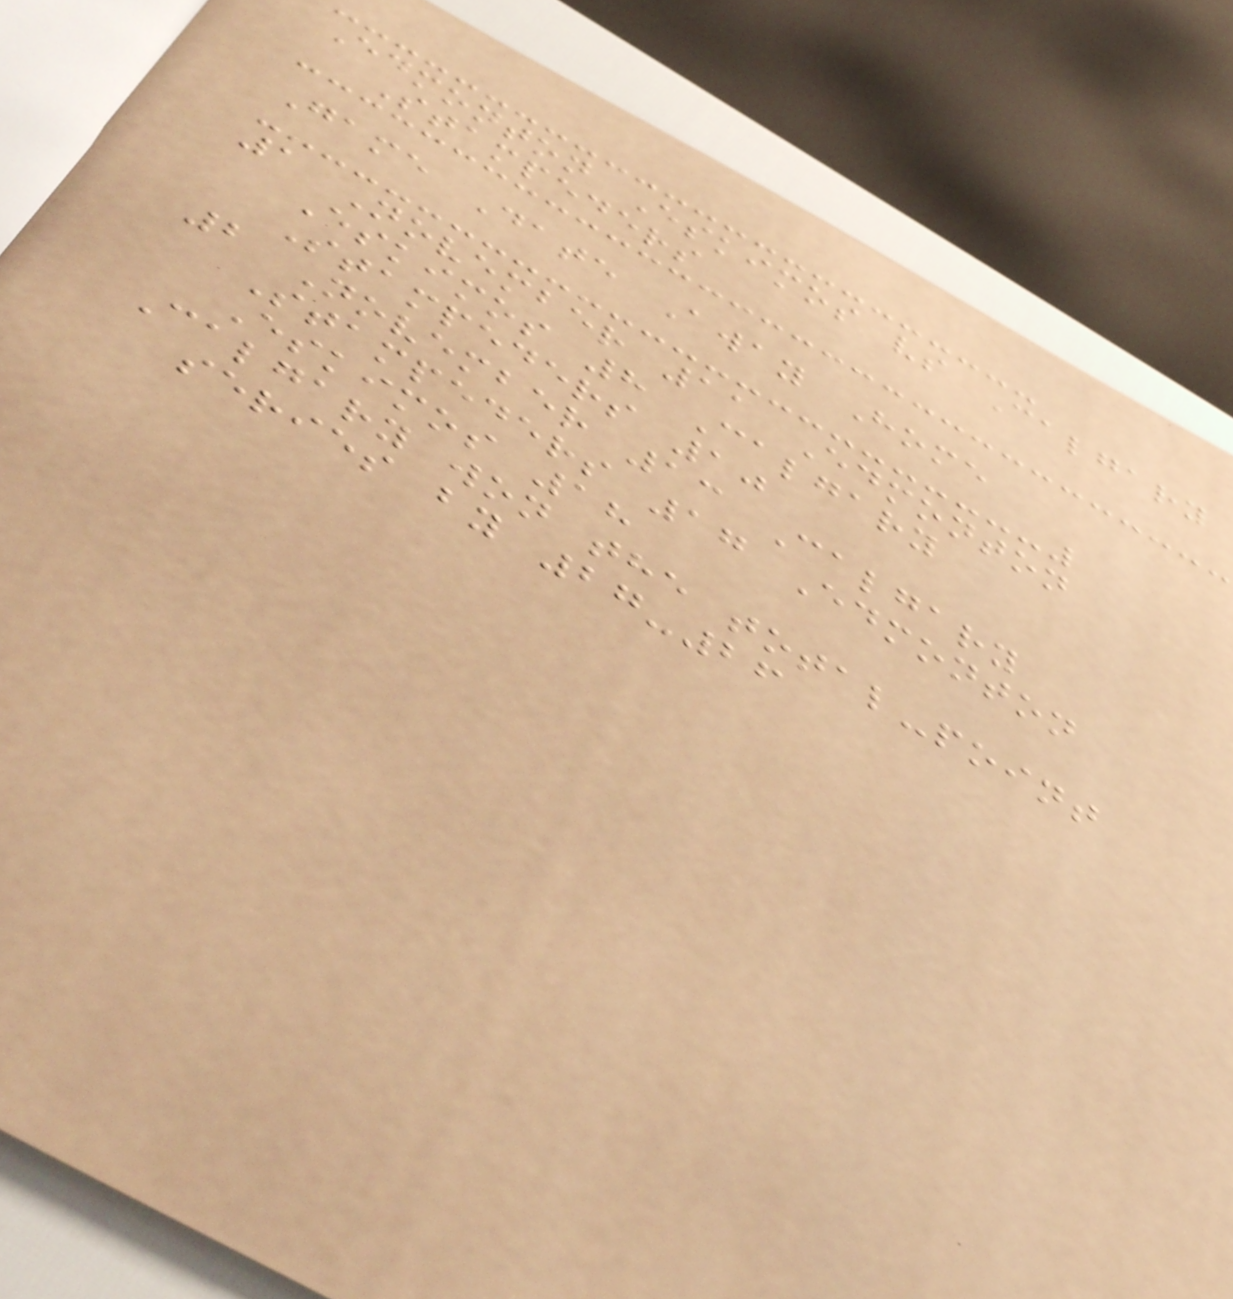Edmonton Eskimos vs Calgary
Stampeders
Game Date Away Home
1 November 11 Edmonton
Eskimos 8 Calgary
Stampeders 10
2 November 13 Calgary
Stampeders 17 Edmonton
Eskimos 18
Calgary won the total-point
series by 27-26
